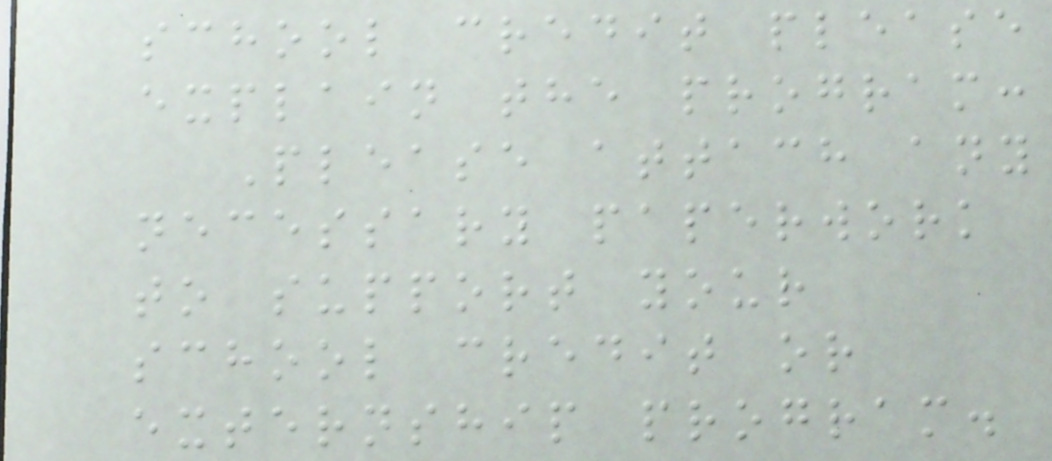school credit please
explain the program:
Please attach any
necessary paperwork
to support your
school credit or
externship program.
